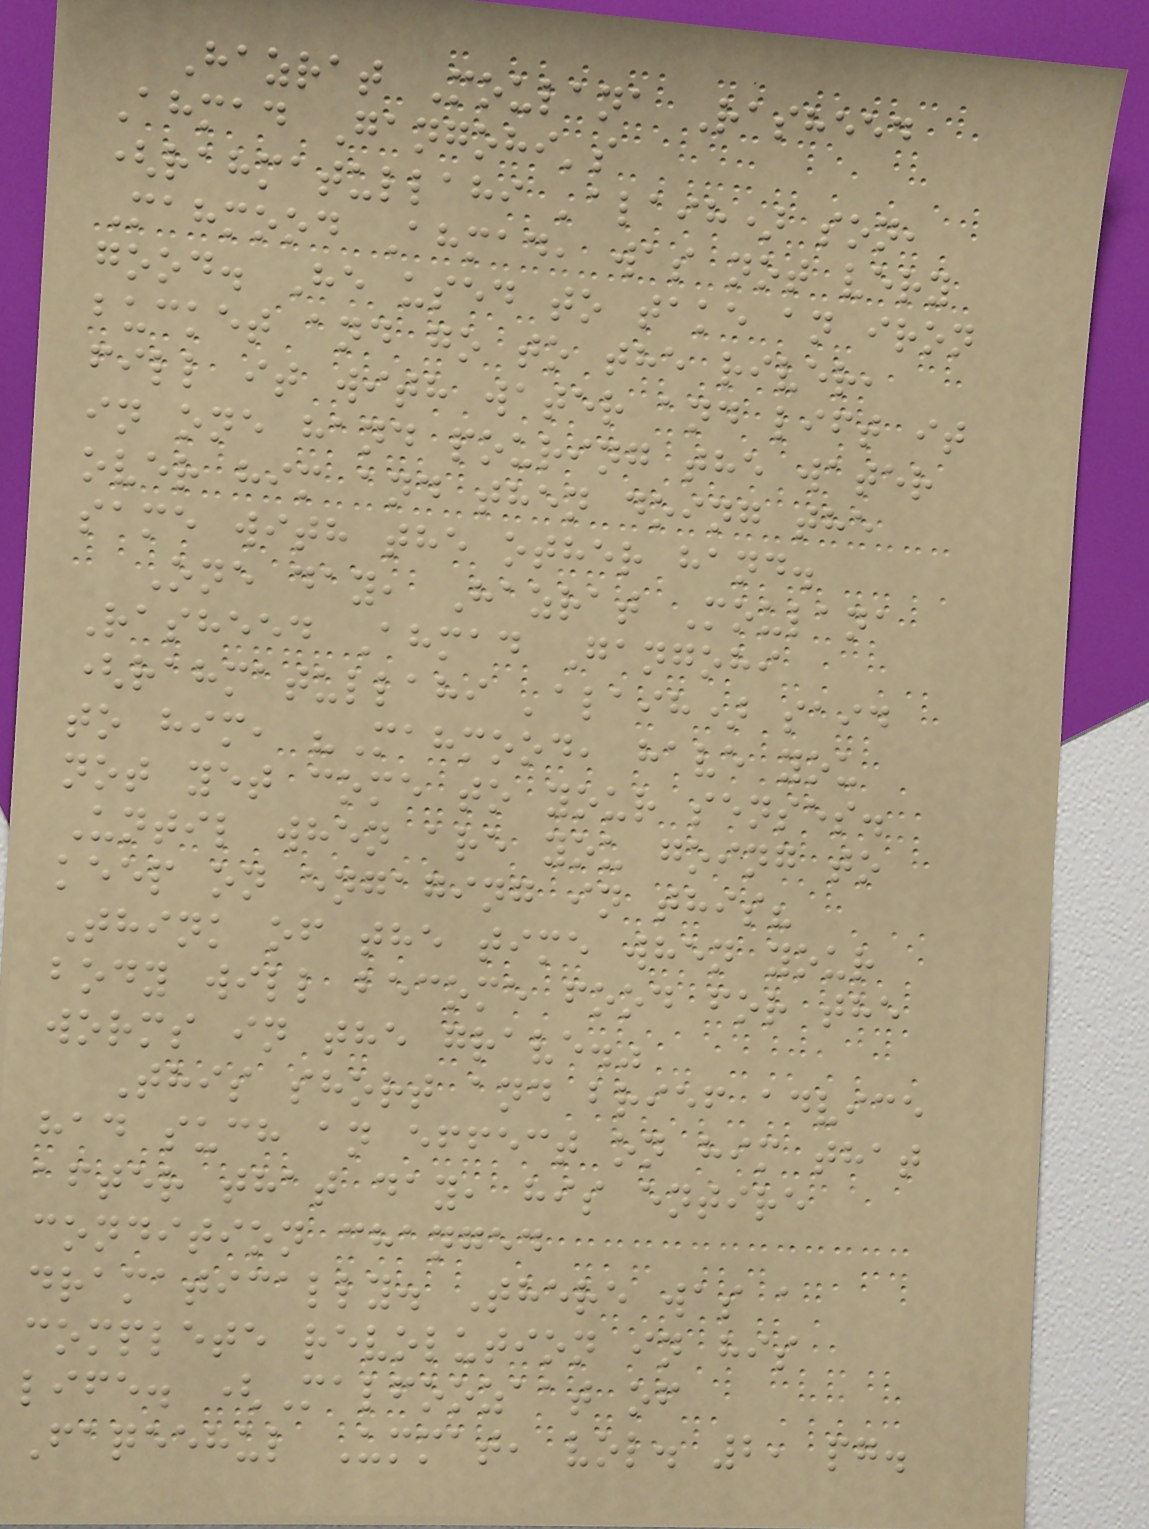Hazrat Moulana Rasheed
Ahmad Gangohi's
(rahmatullahi 'alaih) son,
Mahmood Ahmad, was not very
good. He used to take an iron
bucket and go to the river,
fill it with water and lift it
in one hand pouring the water
over him and then doing the
same with the other hand.
One day, Hazrat Moulana
Rasheed Ahmad Gangohi
(rahmatullahi 'alaih) said
to him, "Mahmood, have you
not yet come to your senses.
Until when are you going to
keep on engaging in this?
Think of the time when your
body will become food for the
worms in the grave."
This short and brief advice
had such an effect on him that
after that day, his entire
condition changed
dramatically. There was a
complete revolution in his
life. (Malfoozaat of
Faqeehul Ummat, vol. 2, pg.
